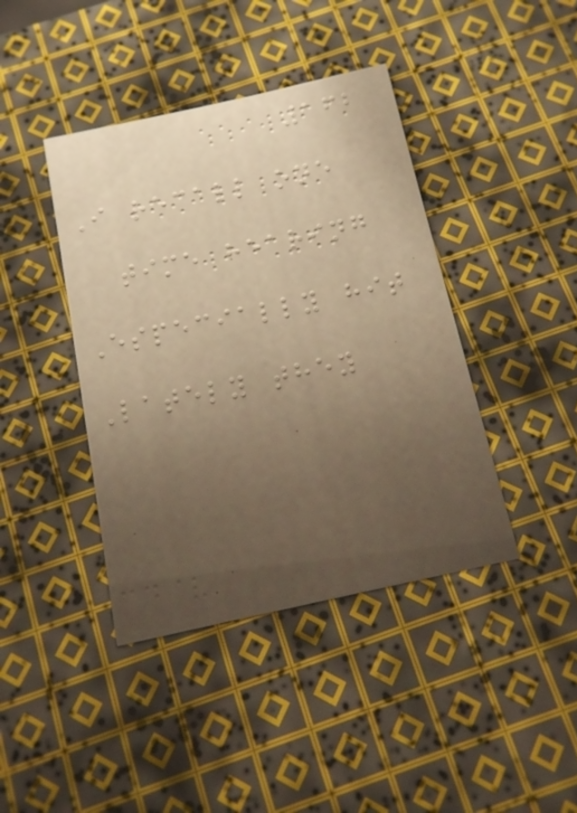162
I recall one
time hearing
Especially hit
Lately they
